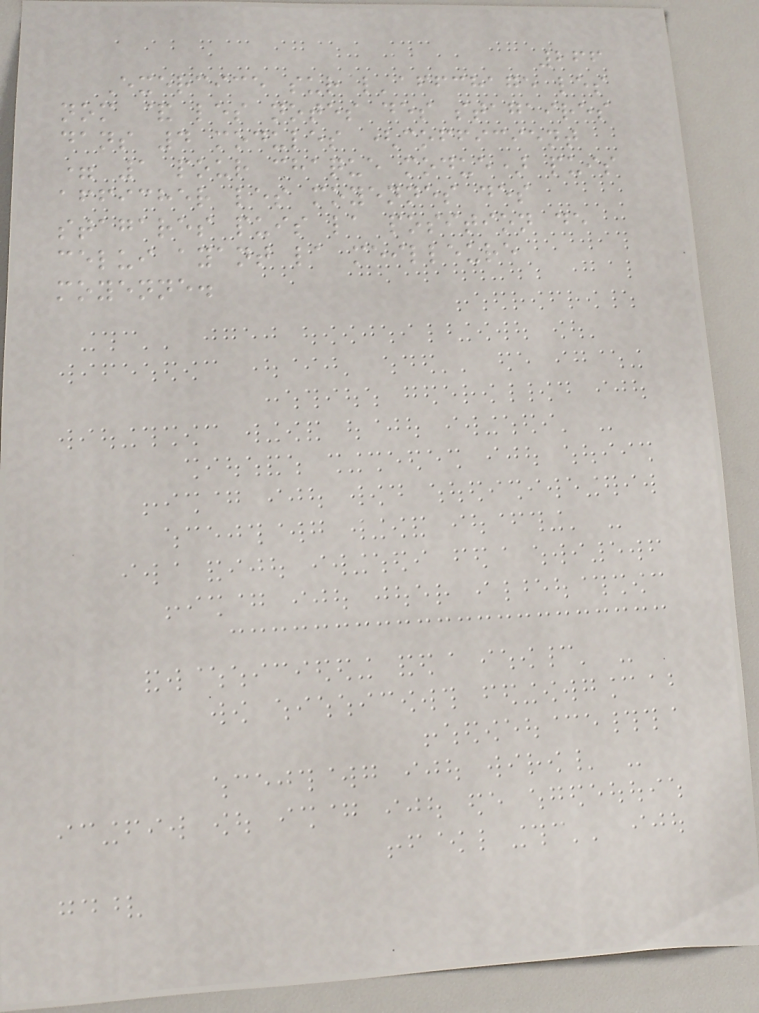266
Exercice sur l'affchage les
nom & les notes des stagaires
dans 4 modules (cofficient
= 1 pour chaque modue) puis
afficher les moyennes des
stagares puis la position de
celui ayant la meilleure
moyenne.
